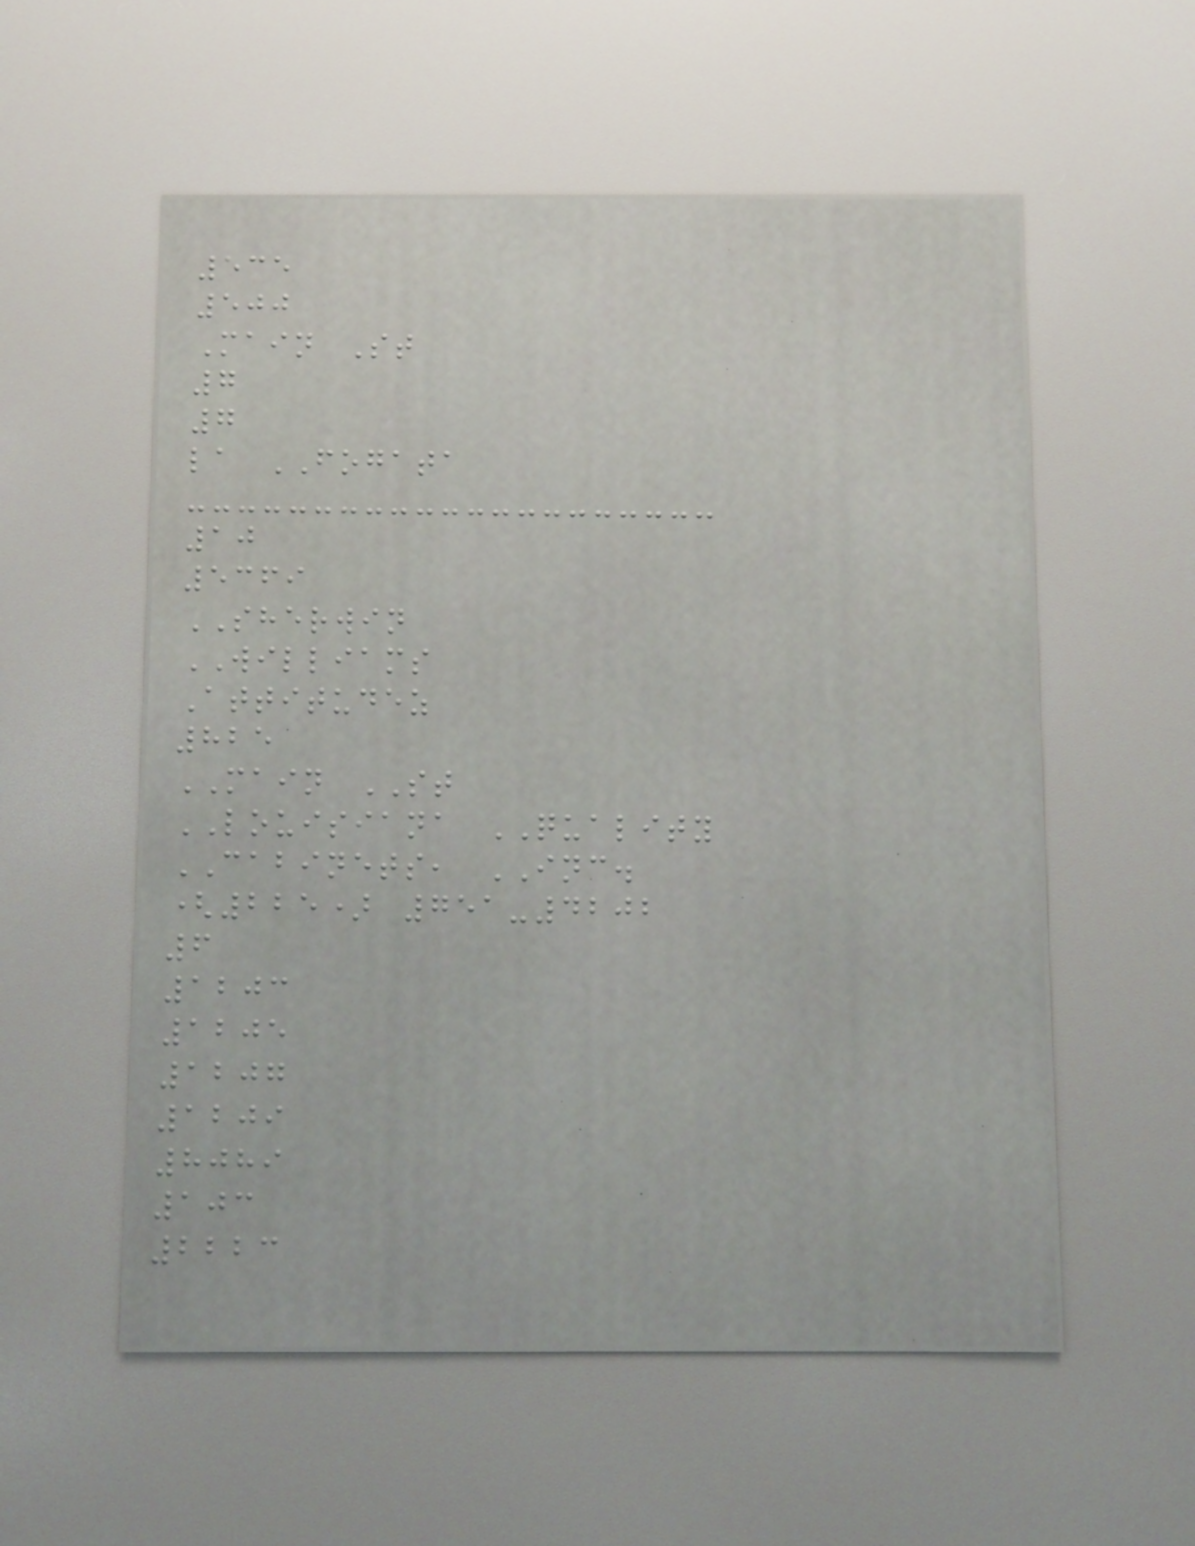535
500
Main St
7
7
la FOGATA
10
5369
SHERWIN
WILLIAMS
Attitudez
825
MAIN ST
LOUISIANA QUALITY
CABINETS, INC.
(225) 751-4202
6
1203
1205
1207
1209
8089
103
2223
